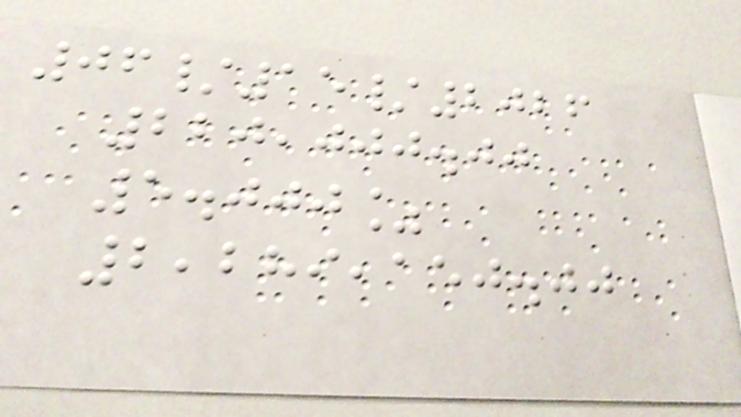06/15/2026
220,000.00
5.000%
2,289,150.00
